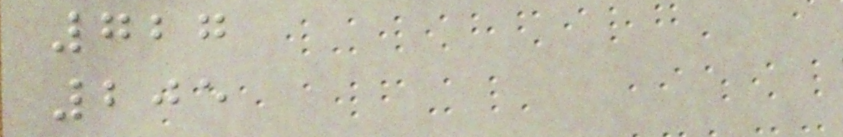727
205
